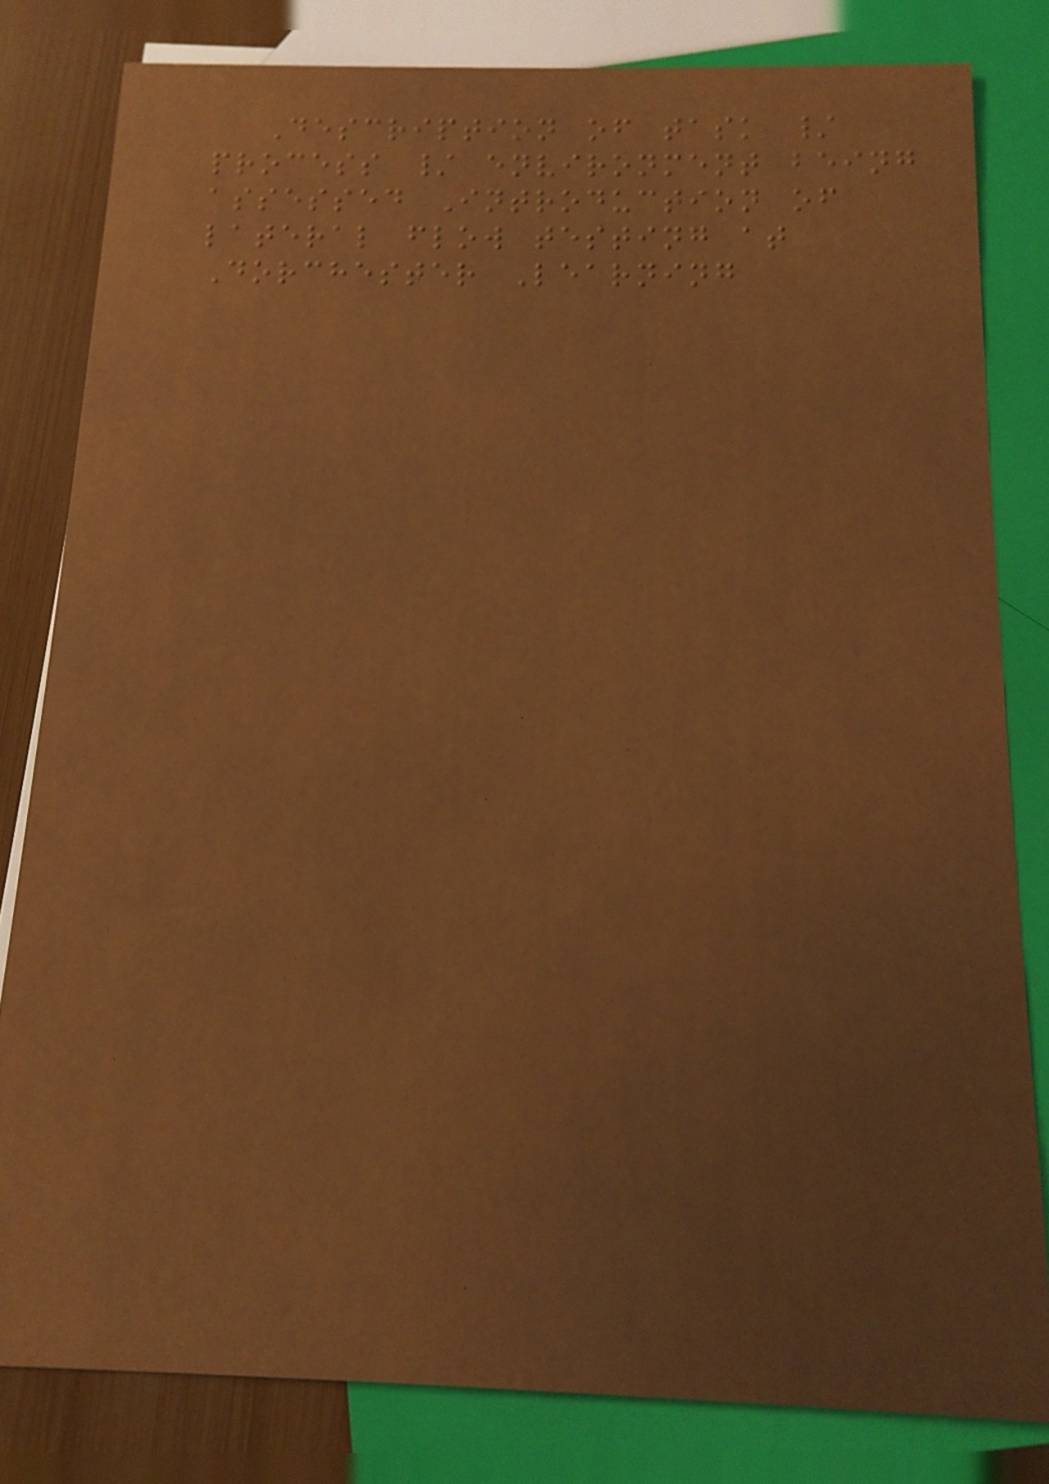Description of task /
process / environment being
assessed Introduction of
lateral flow testing at
Dorchester Learning
